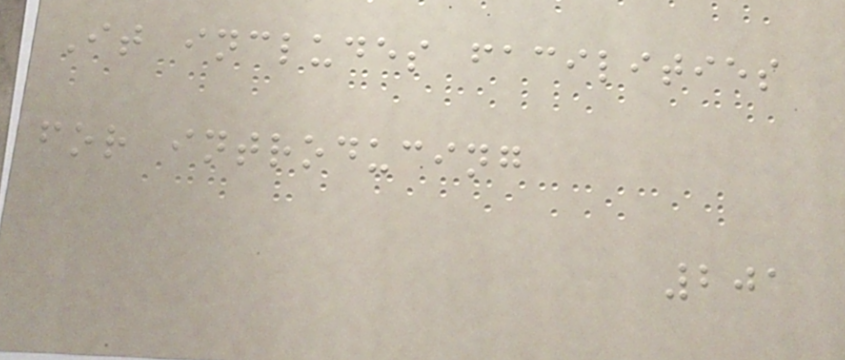It includes facilities
for introducing
201
